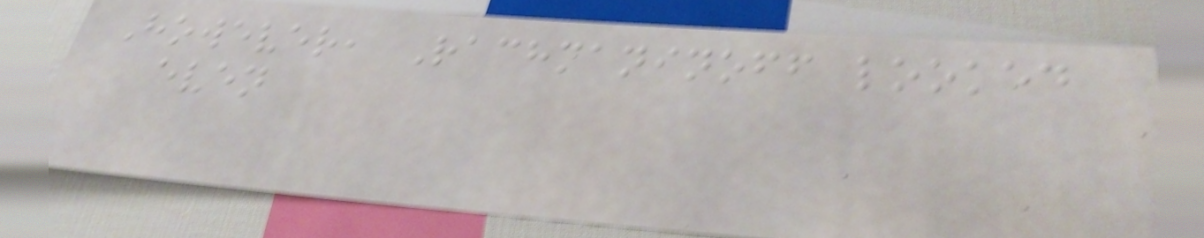However, Rachmaninoff looked
even
